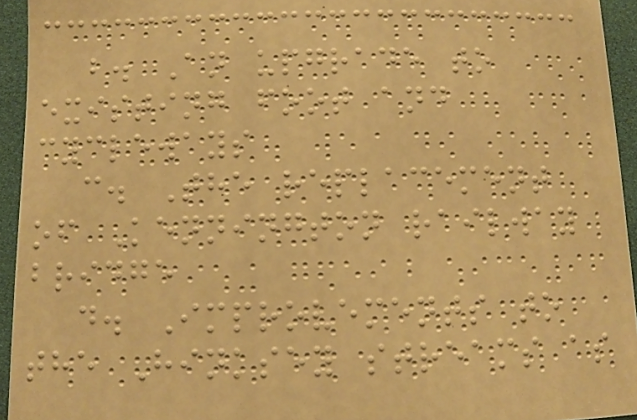b. An upgrade to
existing foot and
cycleways
c. The replacement
of Kennington railway
bridge
d. Improvements to
the Hinksey streams as
